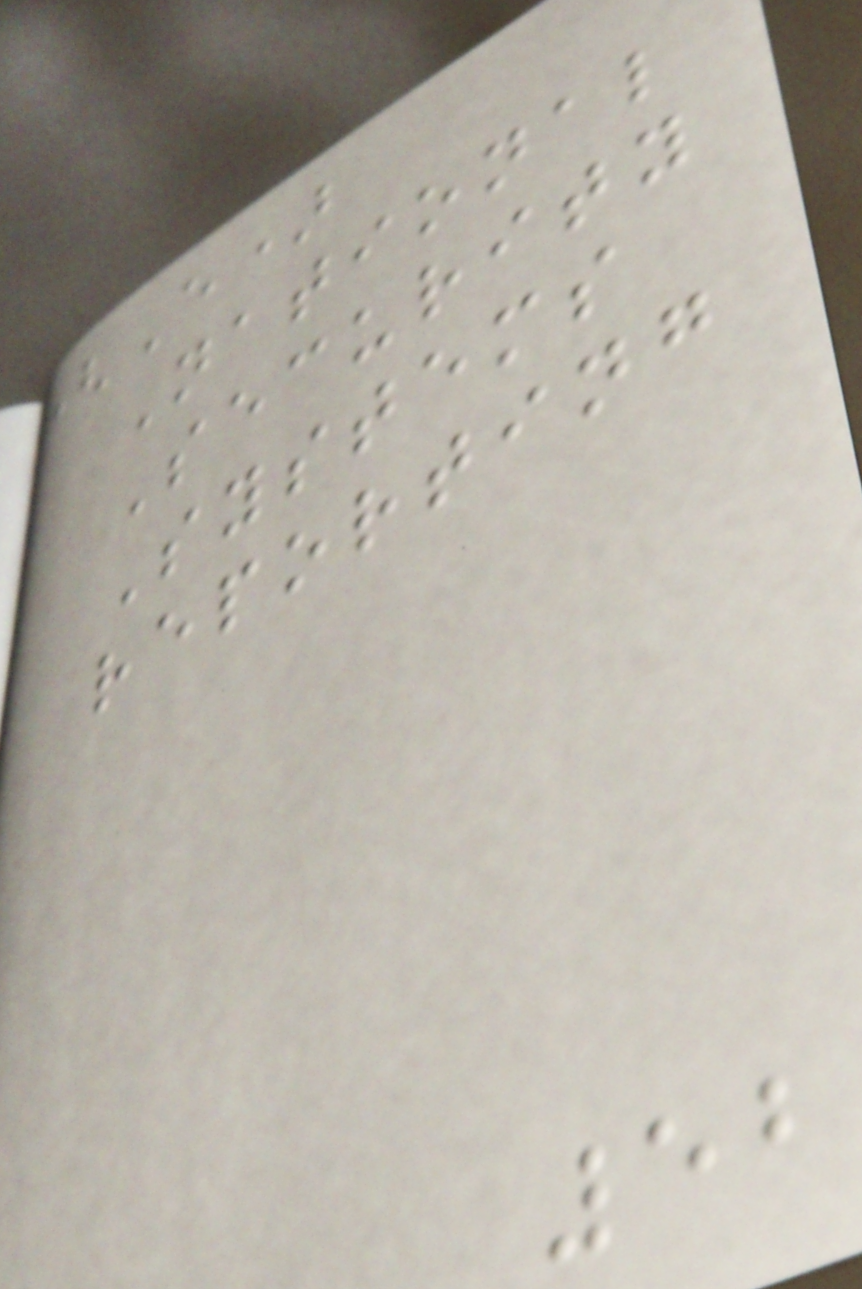(E)
National
Security
Systems
reporting
52
